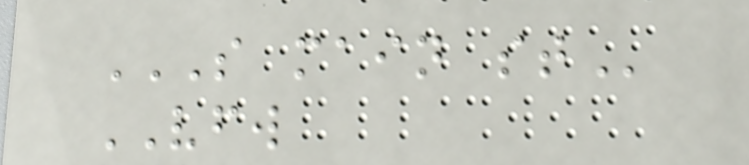S MAIN ST
VFW
